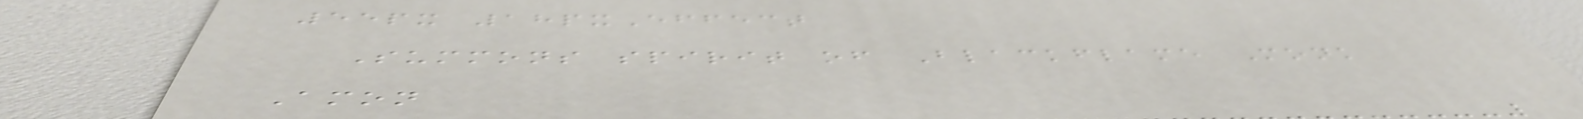55px 18pxEffect
Summons spirit of Blackflame Monk
Amon
